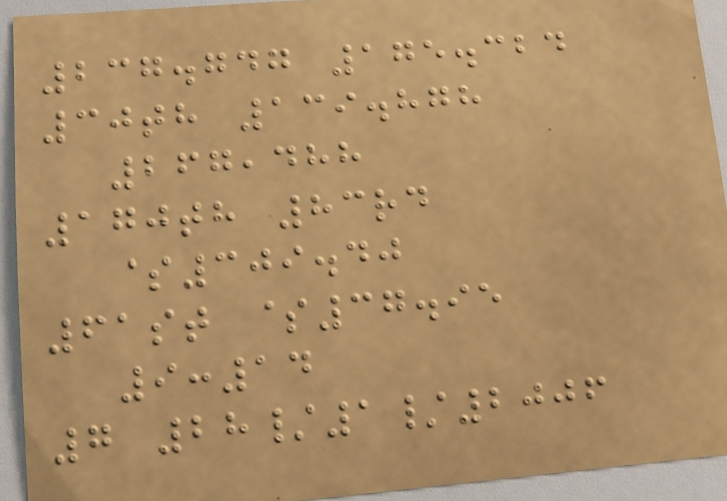237.747 175.324
30th 139.878
267,488
170th 83rd
$309.40
61st $37.95
9:14
7 28/1/2006
